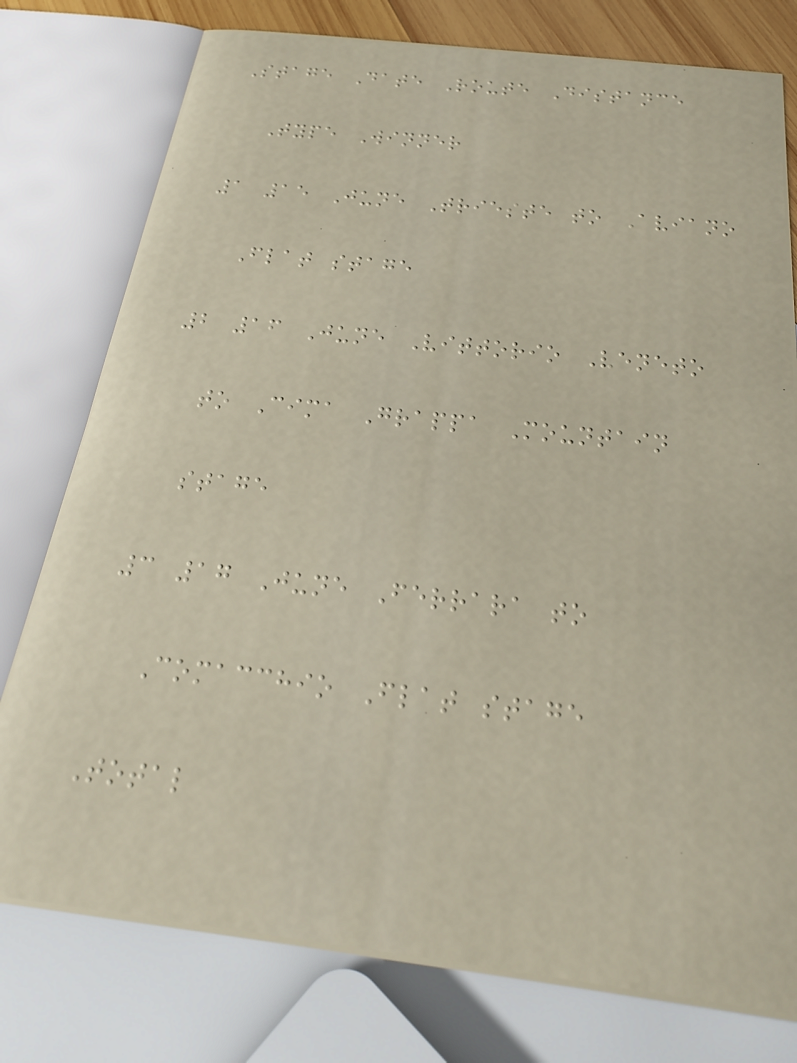Stage Date Route Distance
Type Winner
1 15 June Trieste to Aviano
Flat stage
2 16 June Vittorio Veneto
to Cima Grappa Mountain
stage
3 17 June Ferrara to
Comacchio Flat stage
Total
